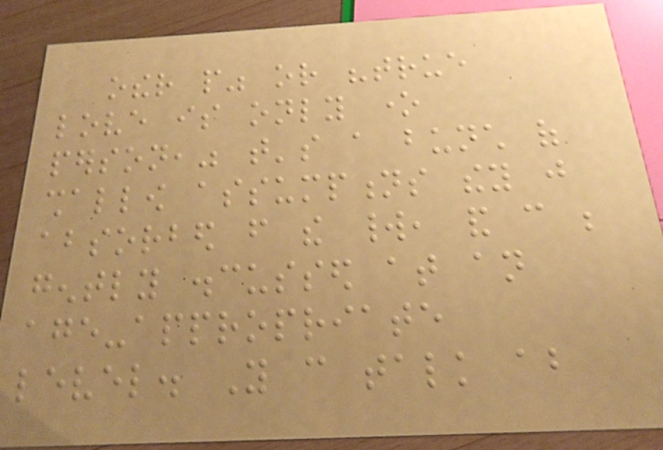other people" or "true
love is only one
person," that's a bunch of
shallow assumptions they just
absorbed from the world, and can be
gently discussed at an
age-appropriate
level. You can talk about
